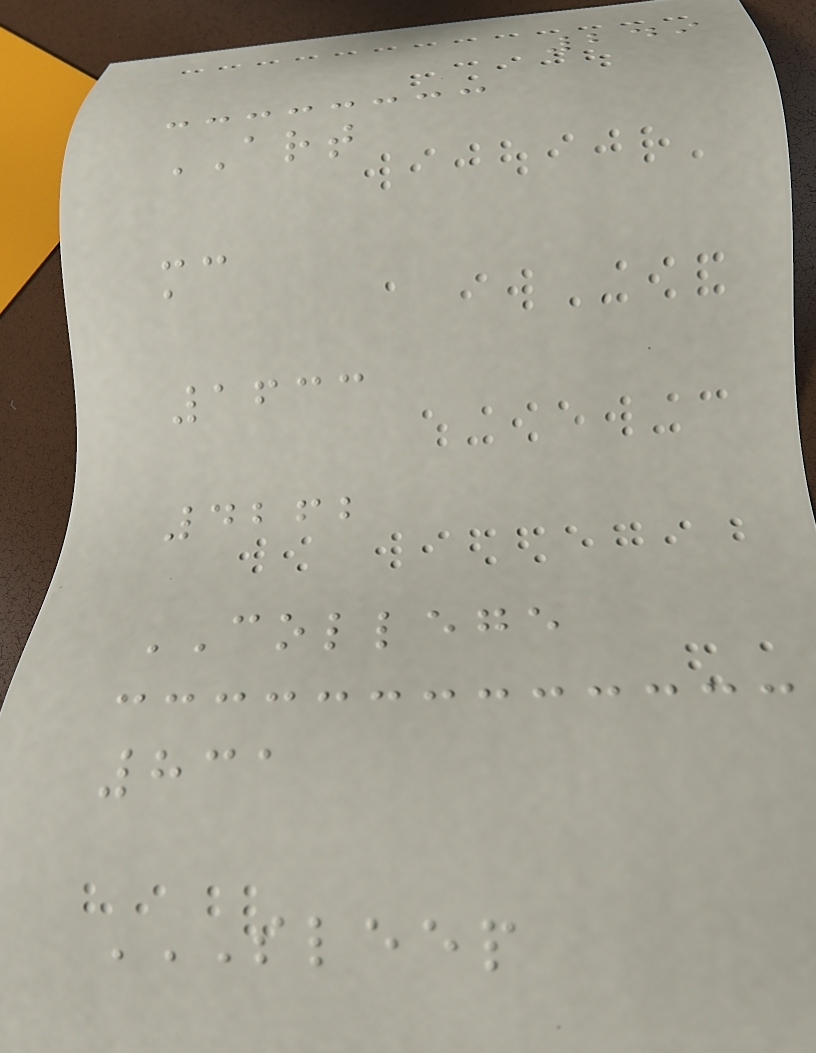249
ART
mc
1633
4262
COLLEGE
831
SLEEP
